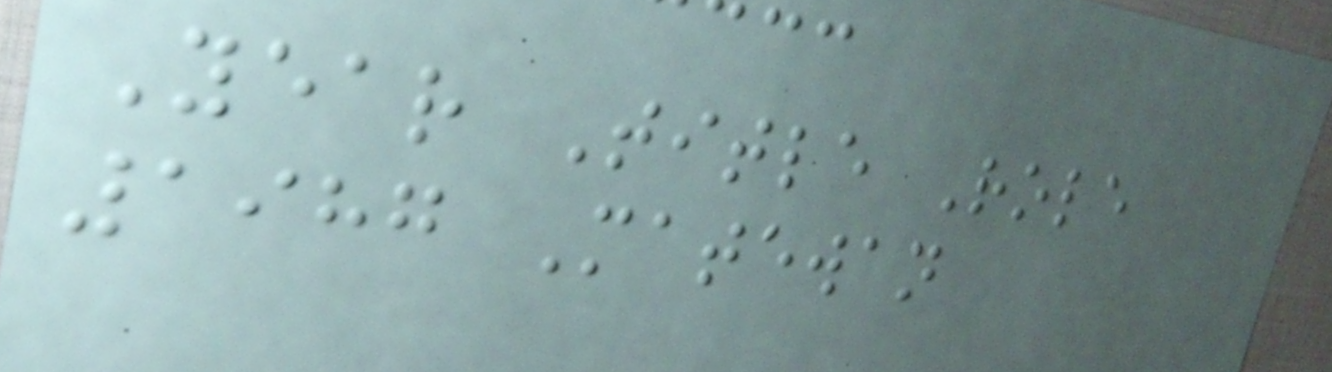Year Title Role
1987 Matewan
